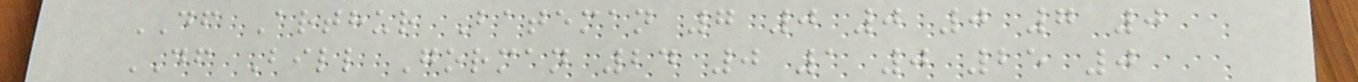DF Arthur Bateman 7 0 0 0 7 0
DF Bill Gorman 24 0 1 0 25 0
